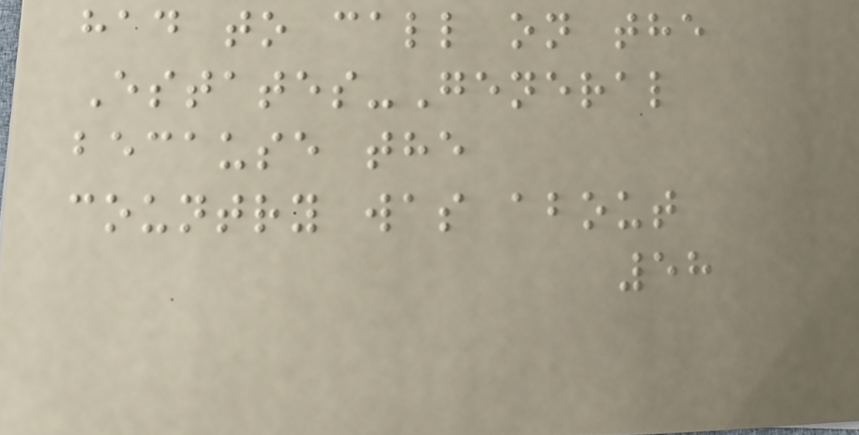had to call on the
Estates-General
because the
country was about
58
